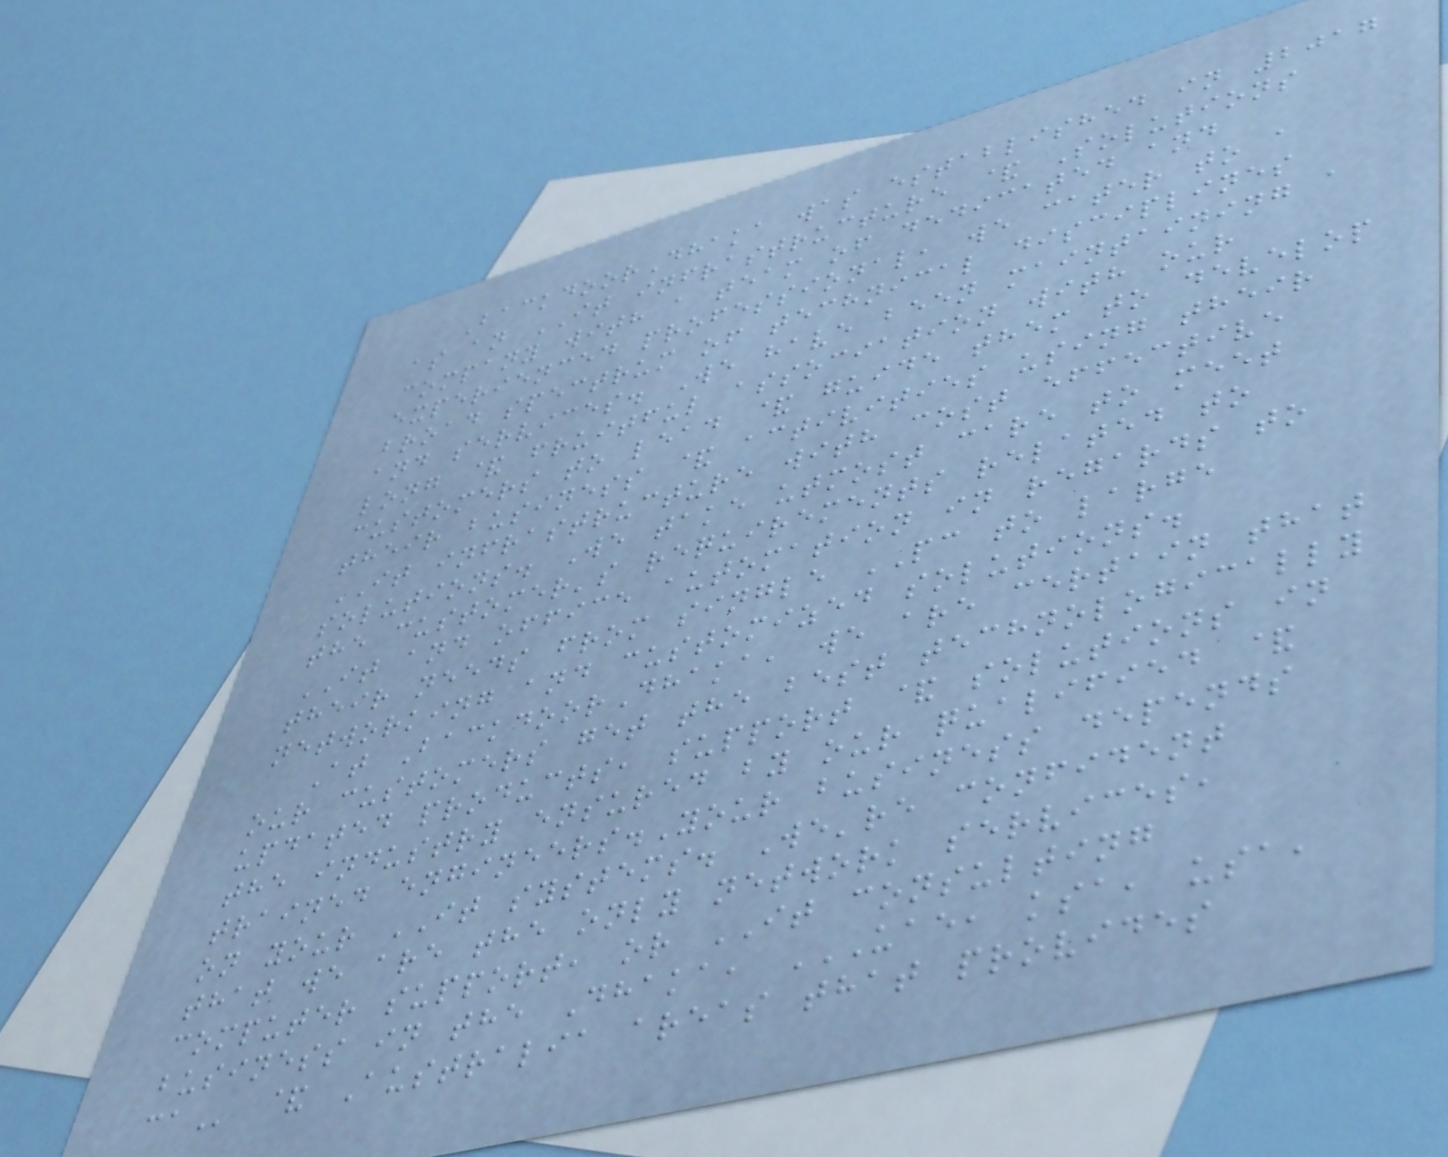BackdoorDhaka was established in 2017
as an IT infrastructure & Solutions
company with a team of dedicated and
experienced professional, we cater to a
broad spectrum of technical disciplines
and services. We have been maintaining a
long & fruitful association with our
customers to lead & guide them to develop
their business & activities using their
IT infrastructure with cost effective
solutions. We take utmost care to meet
the customer's requirements related to
IT and office automation in regards to
their needs from single PC to large
networking and customized solutions.
At BackdoorDhaka, we are certain that
our customers get the best technologically
updated products, support & solutions in
the industry ensured by our qualified &
trained engineers.Your business depends
on your IT systems. We're confident
that we are the only network services,
computer support, or IT consulting
business in the Dhaka, UAE, KSA, USA,
CA & Australia areas that provides
